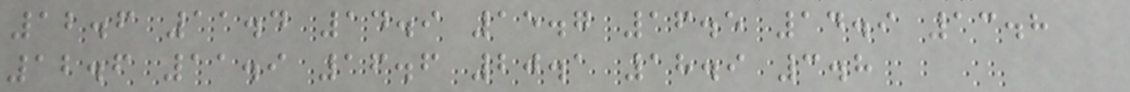12.6 11.4 14.9 15.7 16.5 14.9 13.8
12.6 11.9 16.6 20.1 18.9 3.8
